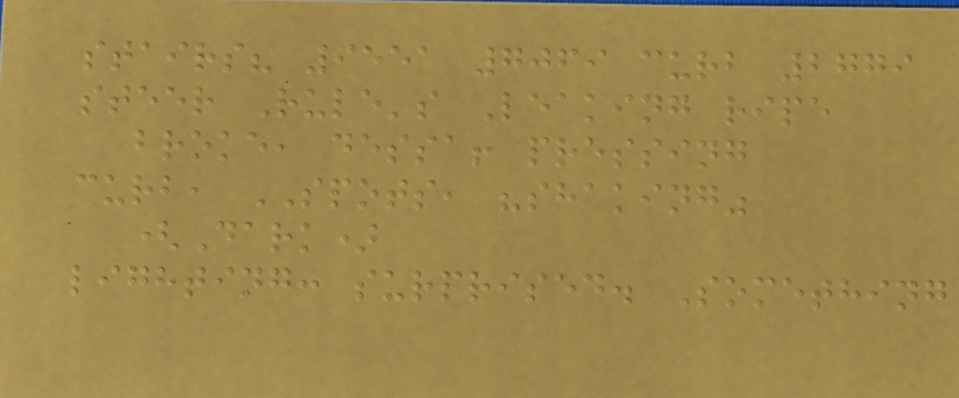stairs? 9551 7069 curb 2779
steer Rule's Leaking ripe
broke, dessa! pressing
curb, SPOTS, "shaking"
(Dark)
lighting: surprised. Something
